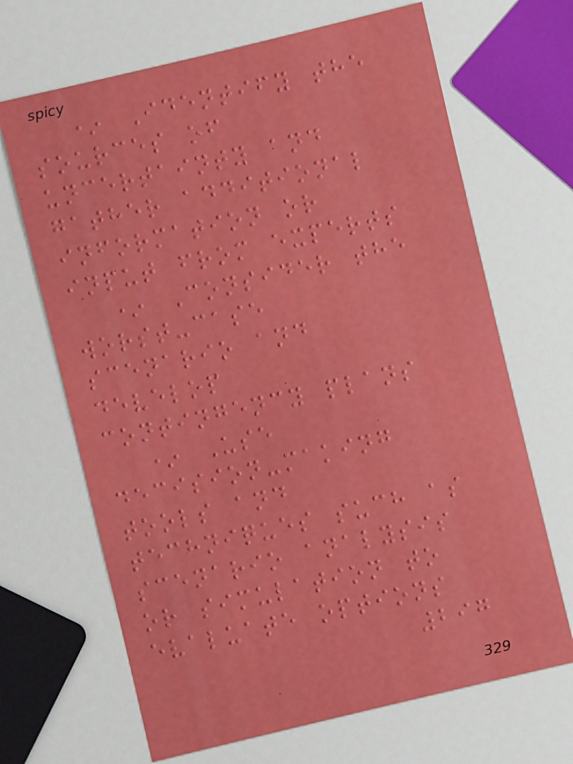* Identify the
sources of
uncertainty and
gather additional
information or
input from experts
* Consider the
worst-case
scenario and
develop
contingency plans
* Use
decision-making
tools and
techniques such as
scenario analysis
or simulation to
evaluate options
297
